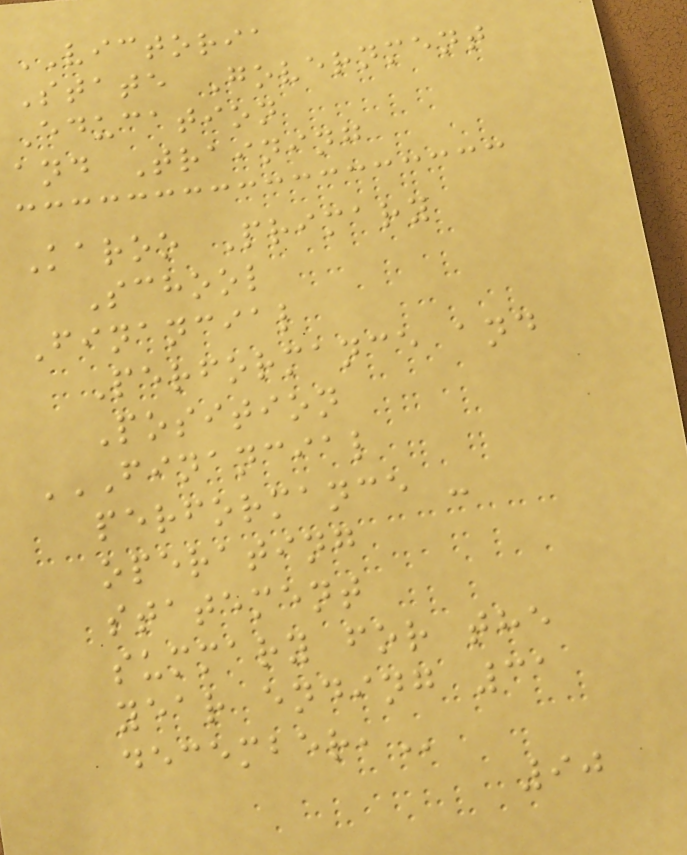VICTORIA
State Government
Education
and Training
Karoo Primary
School
Financial
Performance and
Position
FINANCIAL
PERFORMANCE -
OPERATING
STATEMENT
SUMMARY FOR THE
YEAR ENDING 31
DECEMBER,
90
